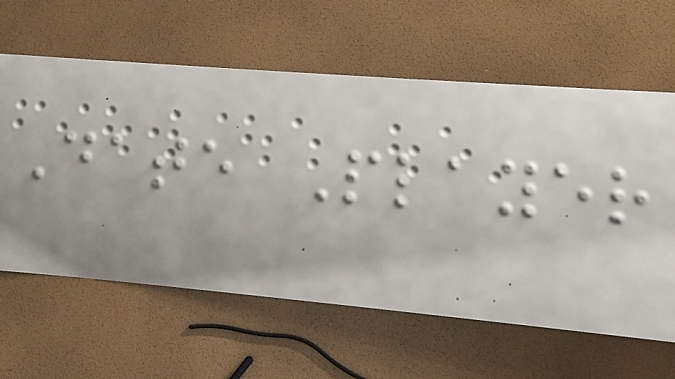Date Player
